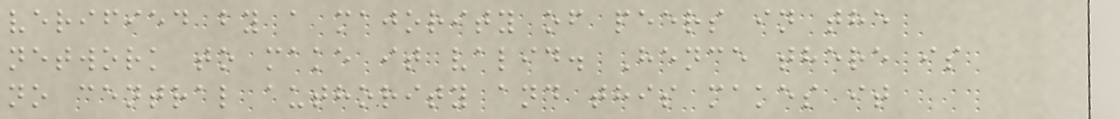verified by a majority of peers in the
network to make it valid. Hence there is
no central authority and this makes it
